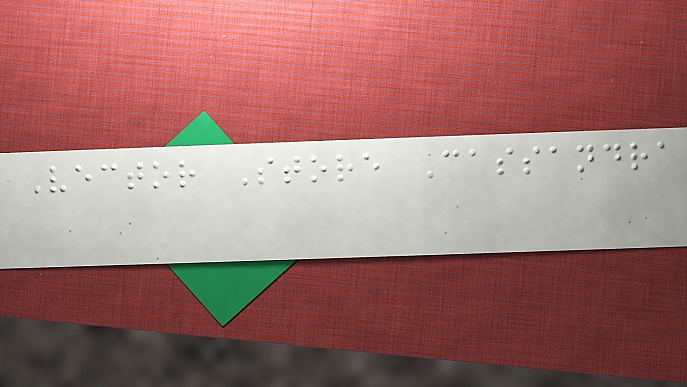Vector Store Cassandra
